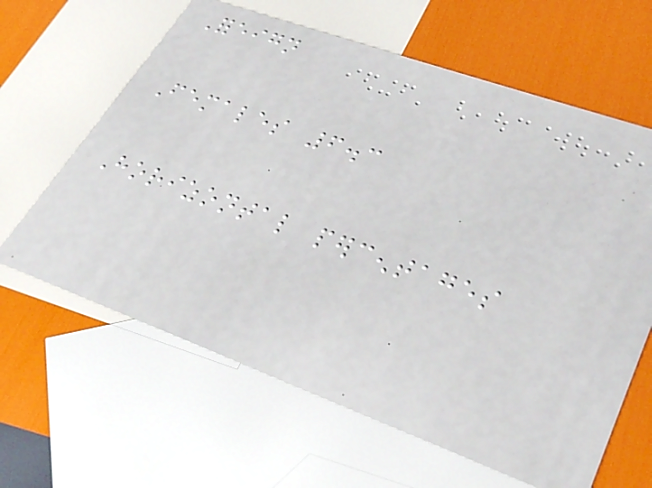Foreign
Females 6.3
Horizontal percentages
